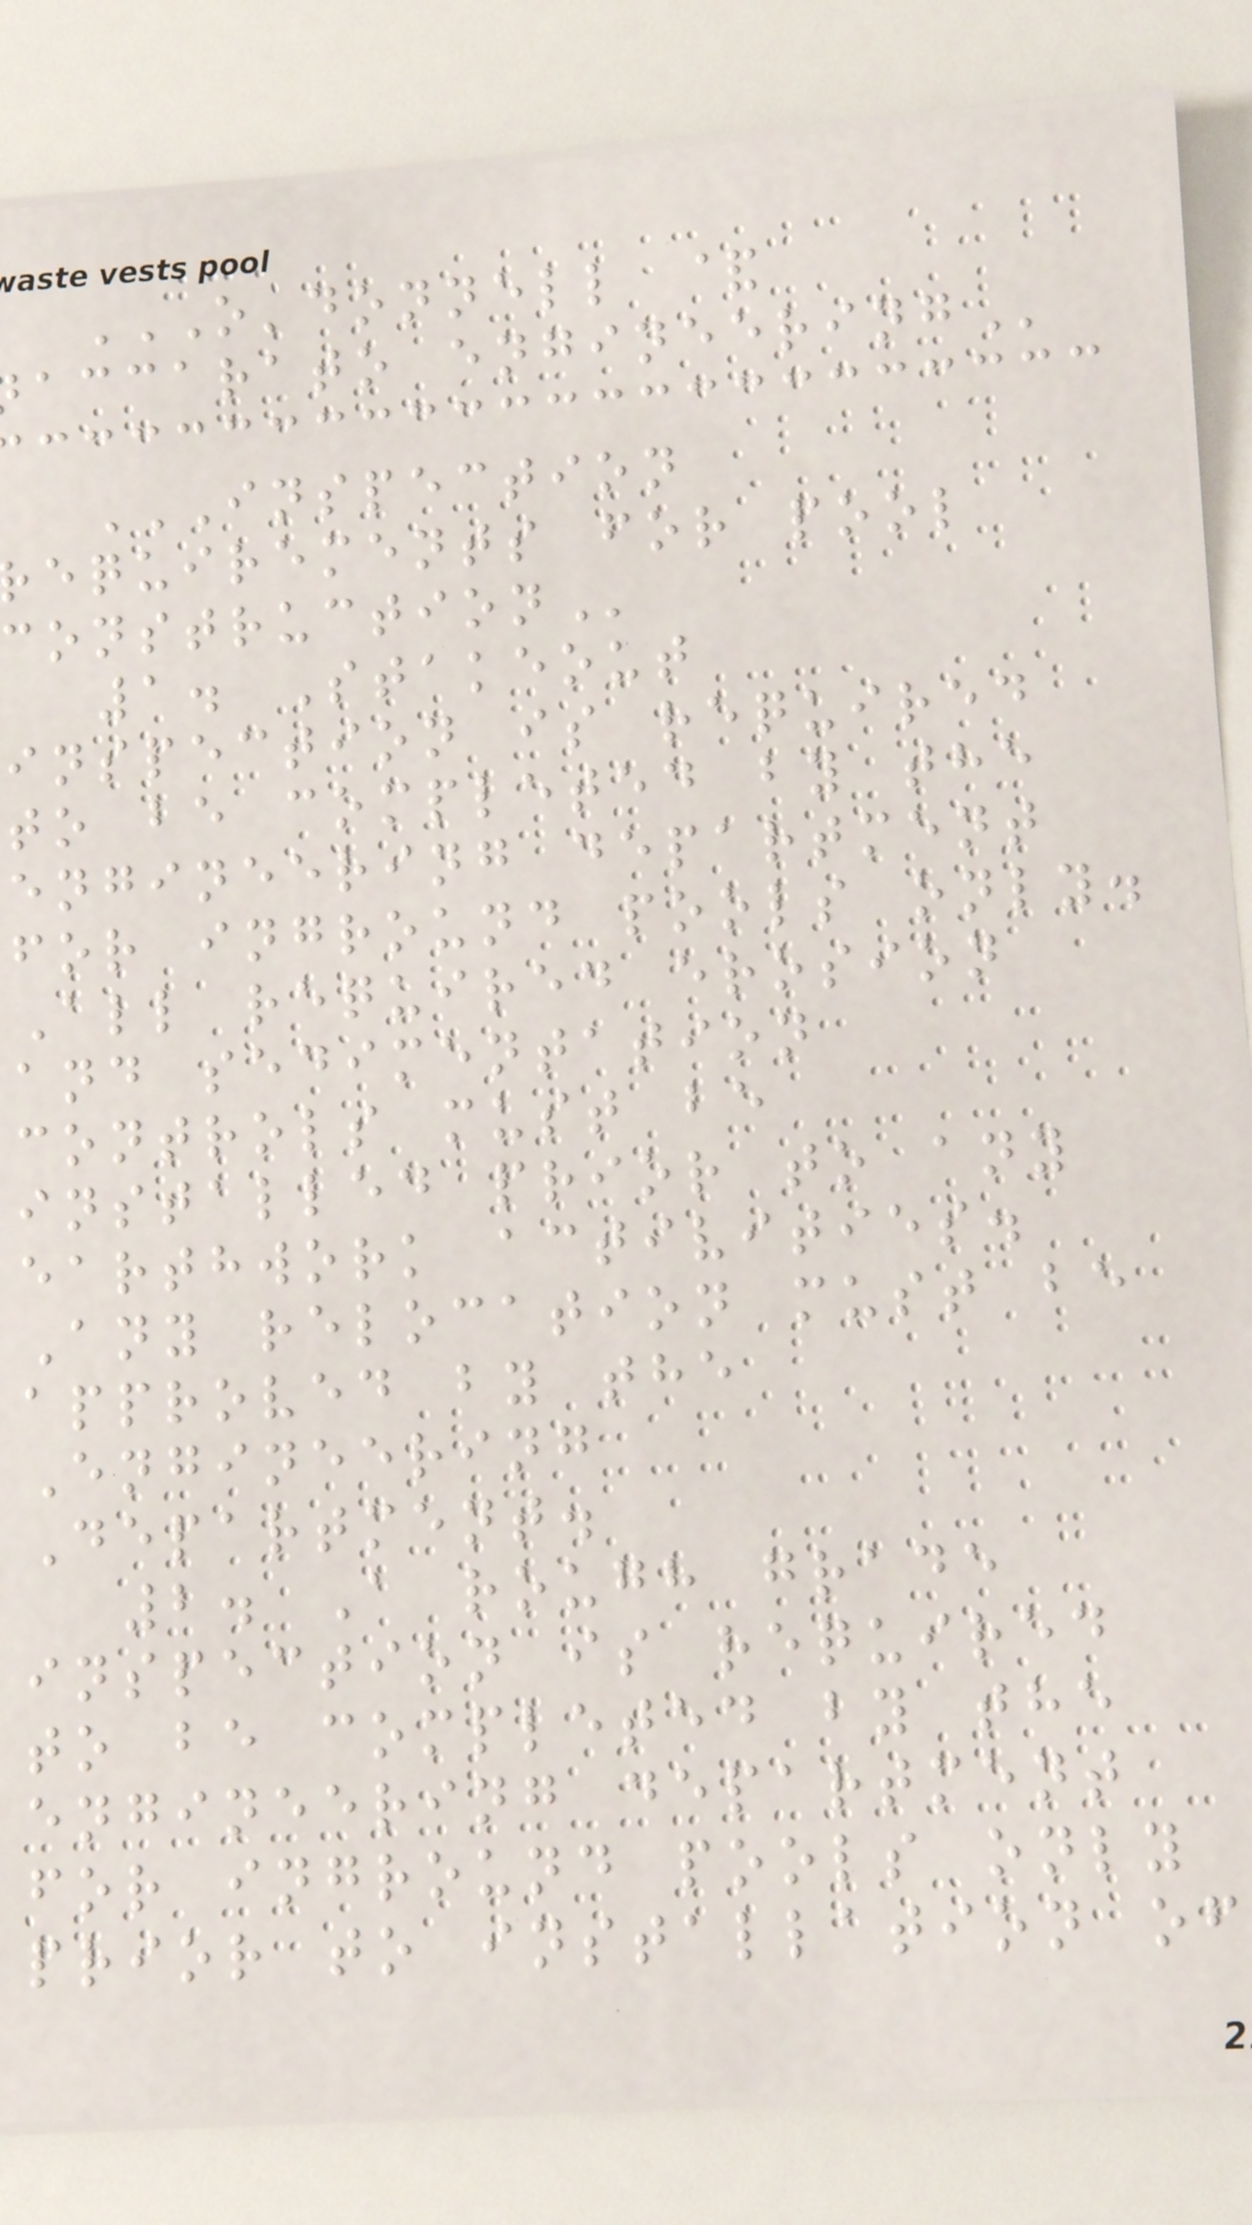O'DONNELL &
accarato
INSPECTION
equirements for pool
1. Stakeout
inspection is required
to be completed by the
engineering department
for inground pools only.
All required erosion
and sedimentation
controls must be
installed prior to any
earthwork activities.
Any relocation must be
approved by the
Engineering
Department.
2. A rough grade
inspection is required
to be completed by the
engineering department
for inground pools only
prior to installation of
